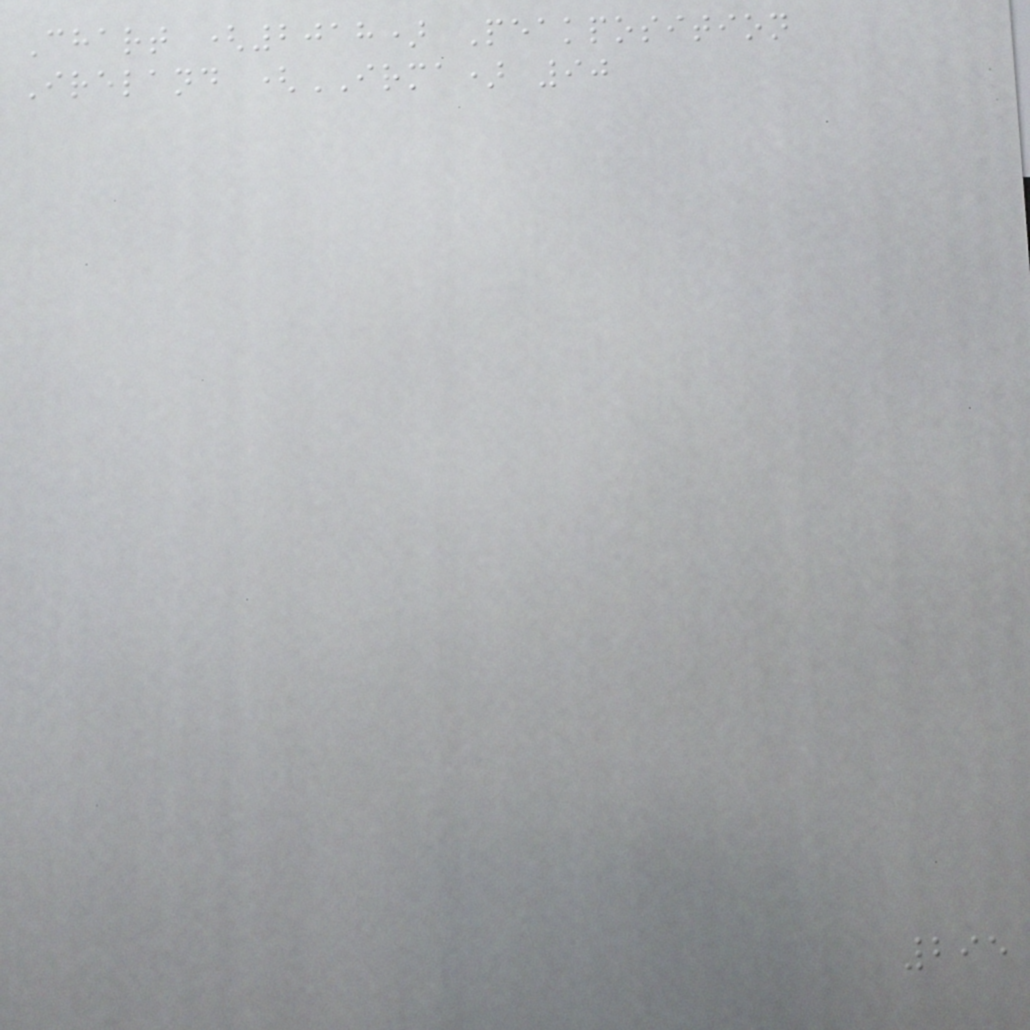Chart (2018) Peakposition
Ireland (IRMA) 90
295
